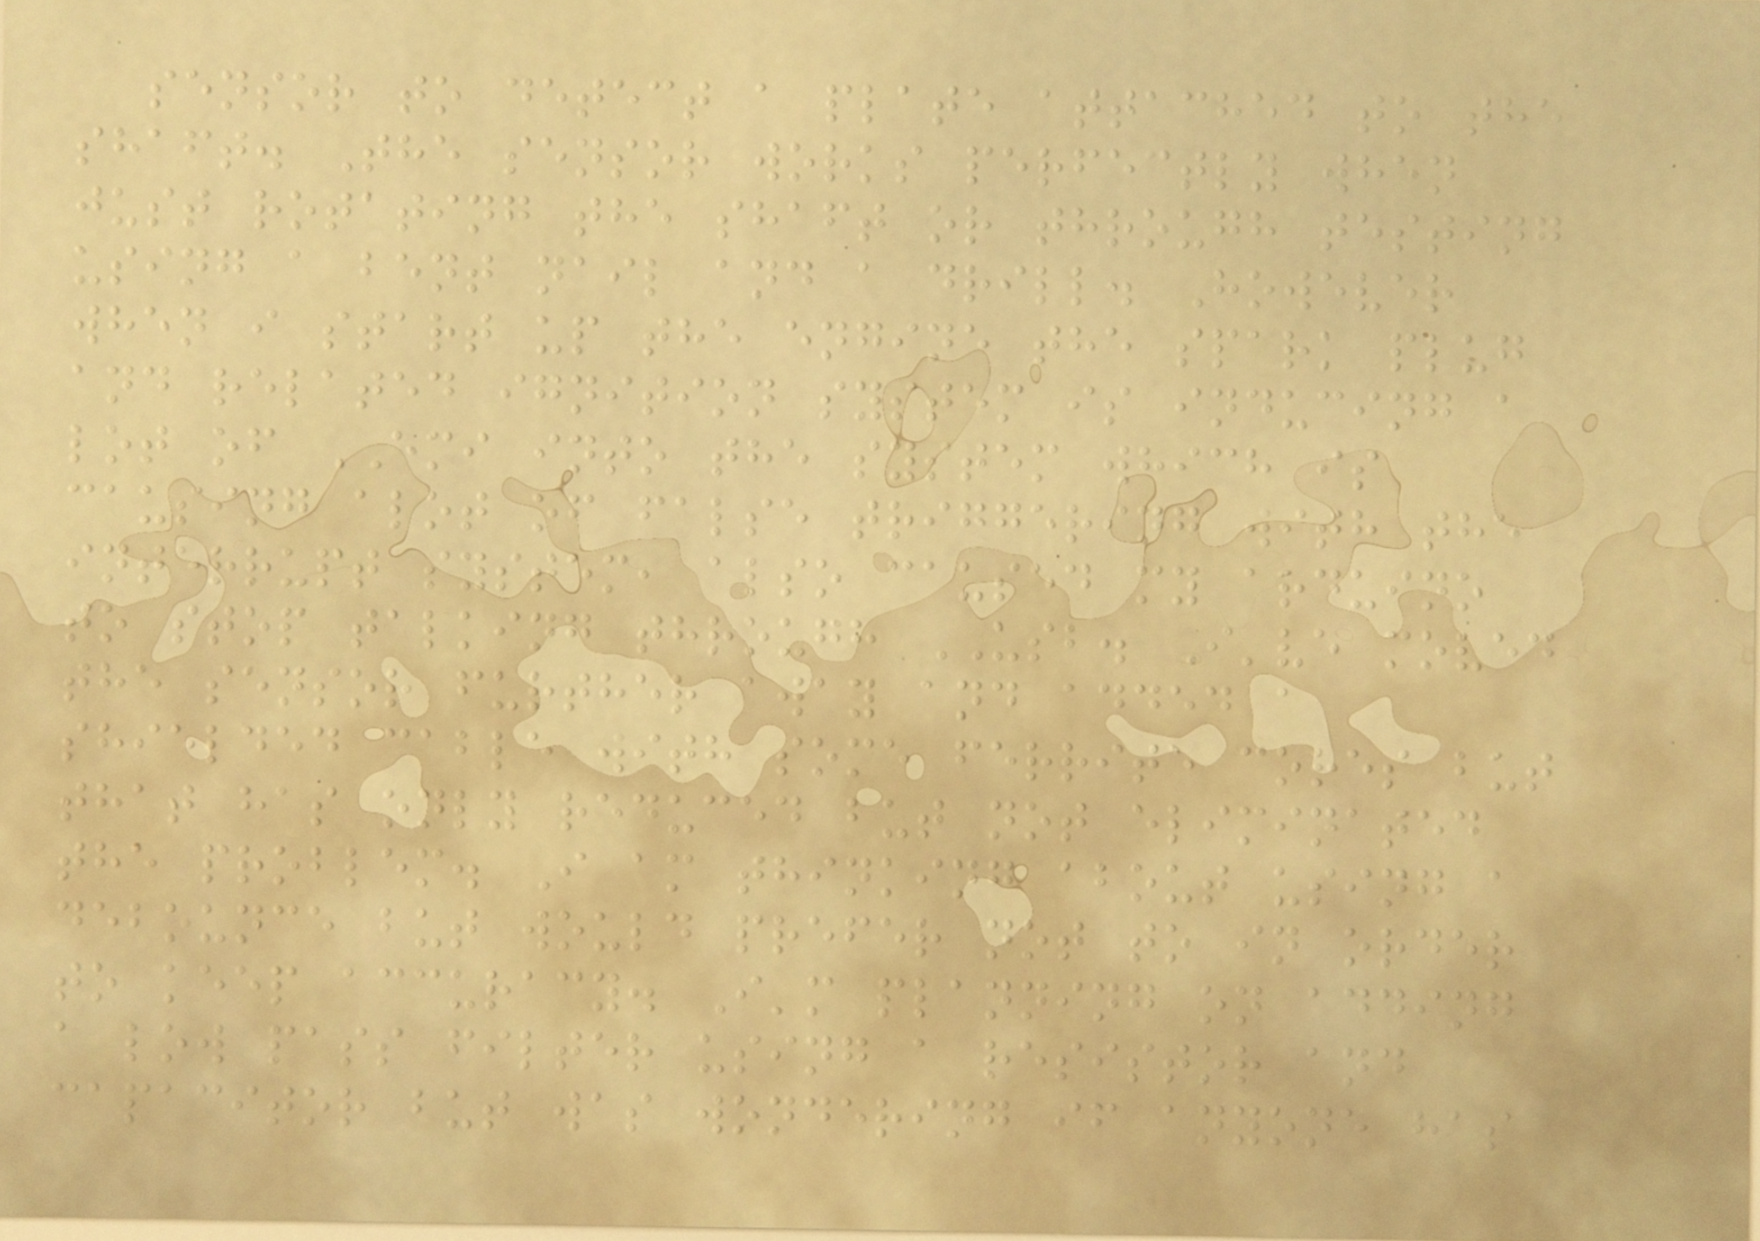sensor to detect a plate attached to the
shaft. The sensor works perfectly when
just rotating the shaft or through testing
using a bent nail and a drill. However
when i start up the engine the spark plug
and related ignition system is inducing a
lot of EMI into the system which is
causing alot of false triggering with the
interrupt system, also caused my arduino
to stop talking through USB. I've moved
the sensor further away and added a
shielded cable with some ferrite cores but
that has only reduced but not eliminated
the problem. I am thinking about using a
debounce but would prefer not to in order
to keep accuracy. I'm planning on adding
a low pass filter using a resistor and
capacitor but was wondering if anyone has
